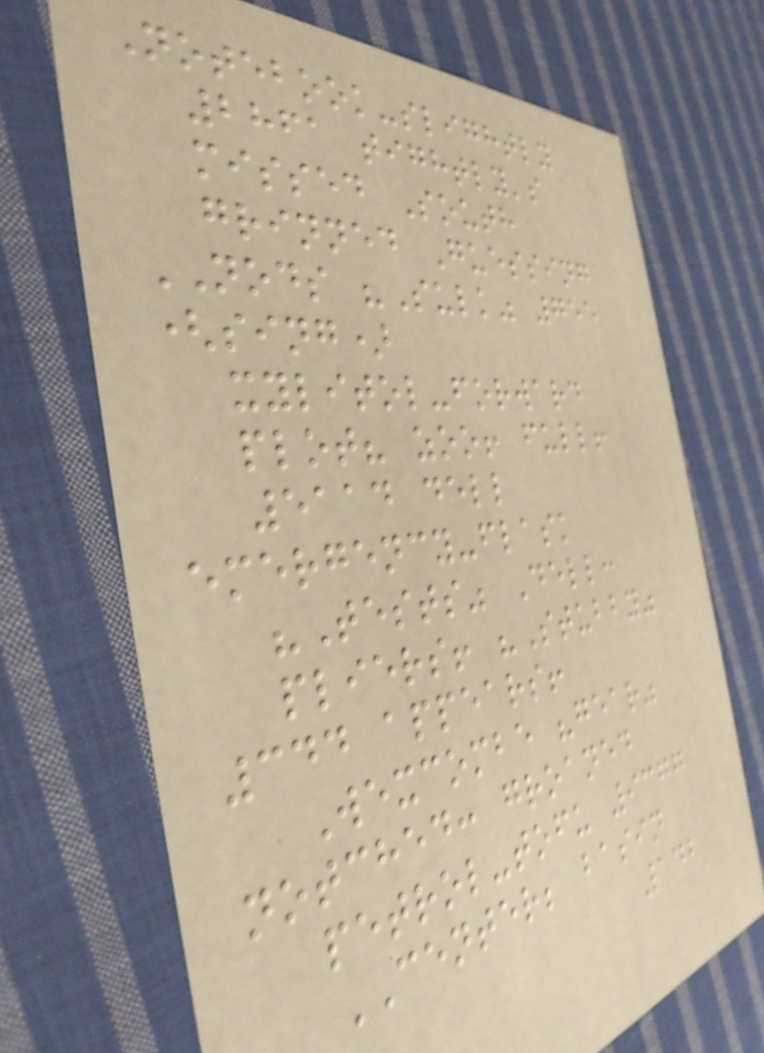Notebook-slightly
2861 tightly's
missed South
grinned Guessing
NODS "Sulk" 755
(sing)
xylitol-forward
plot? zoo! full!
5114 dell
emergency-flask
"Tests" Dell:
pliers! "Stubby"
344 appears!
Wexcombe "gear"
notched: groaned
petrol-tofu 9377
CENTER; basin
142
